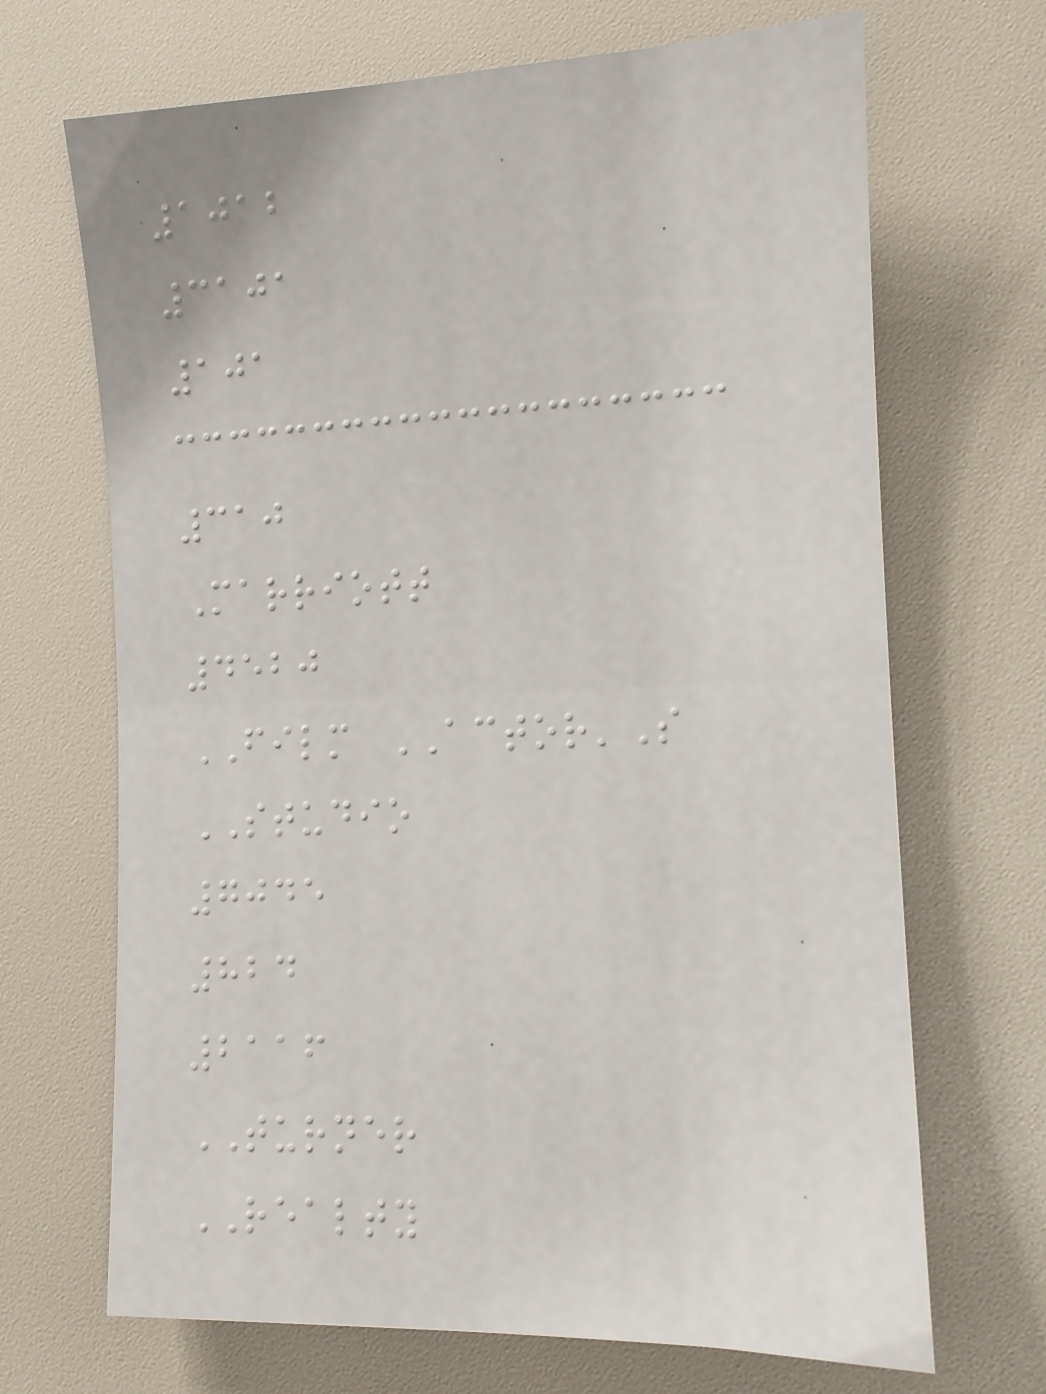1012
3101
101
310
Marriott
4520
FILM ACTOR'S
STUDIO
7045
824
2116
TURNER
REALTY
